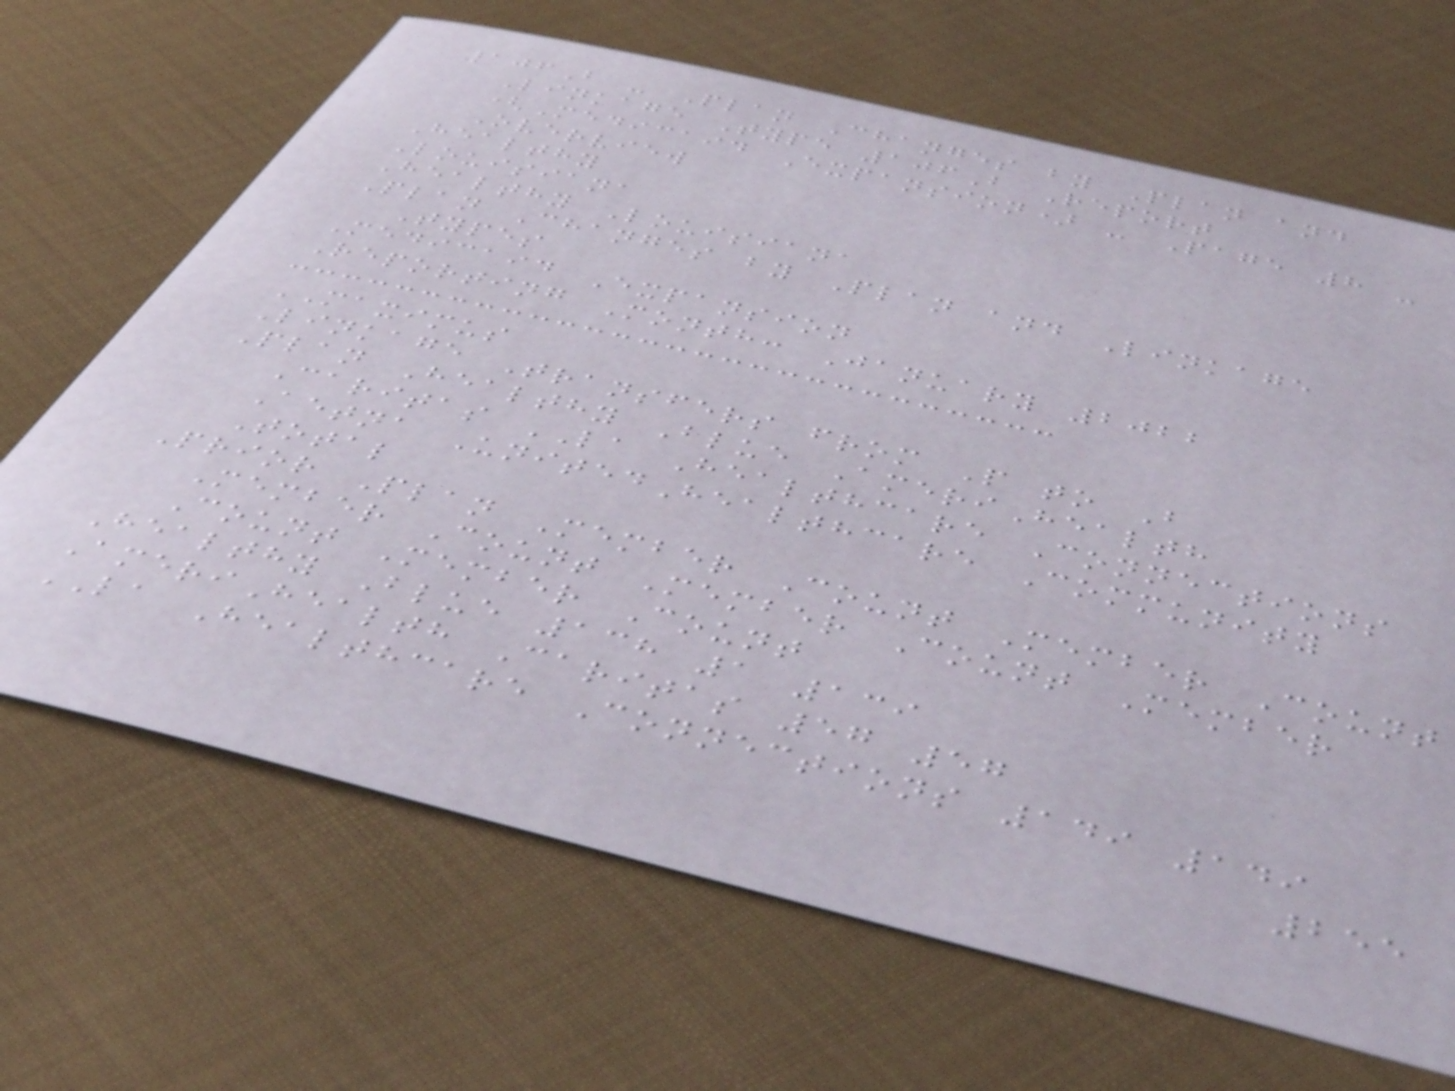106B - Plan Changes by Plan and
Linkage Type 106B Report
(Medicaid Expansion) - Page 8 -
Overview
Healthy
Louisiana
Healthy Louisiana
Plan Changes by Plan and Linkage
Types
Medicaid Expansion
Reporting Month: January 2022
MAXIMUS
Linkage Transfers from P to B
Plan Healthy Blue AmeriHealth
Caritas LA Healthcare Connections
Aetna UnitedHealthcare Community
Total
Prior Plan Member Count Member Count
Member Count Member Count Member
Count Member Count
Healthy Blue 138 1 139
AmeriHealth Caritas 57 57
LA Healthcare Connections 149 149
255
